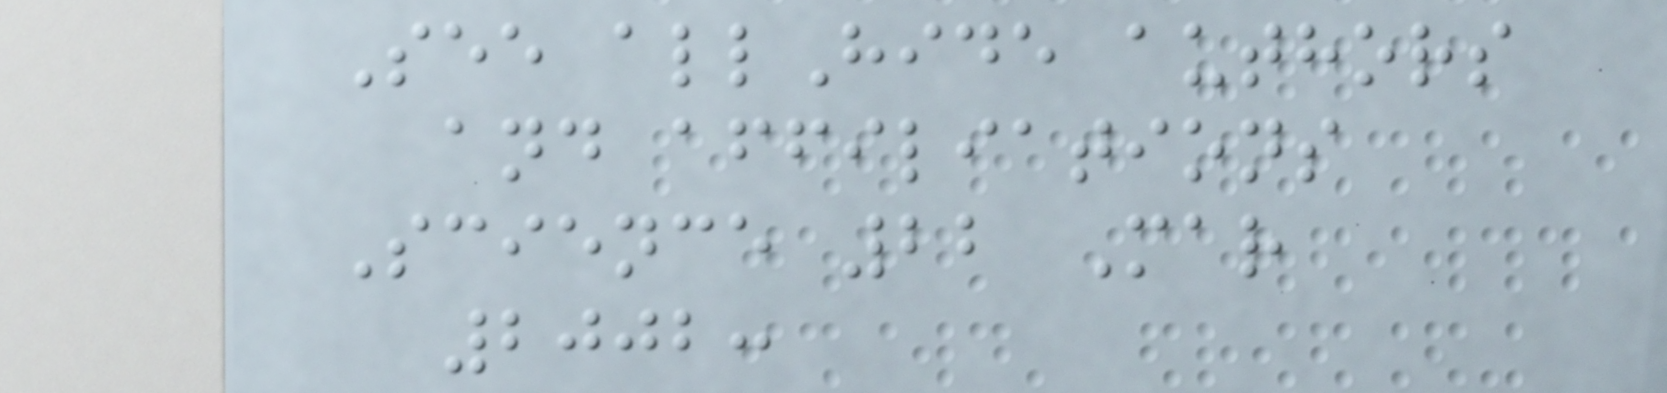See allHide authors
and affiliations
Science 22 Mar
2002:
